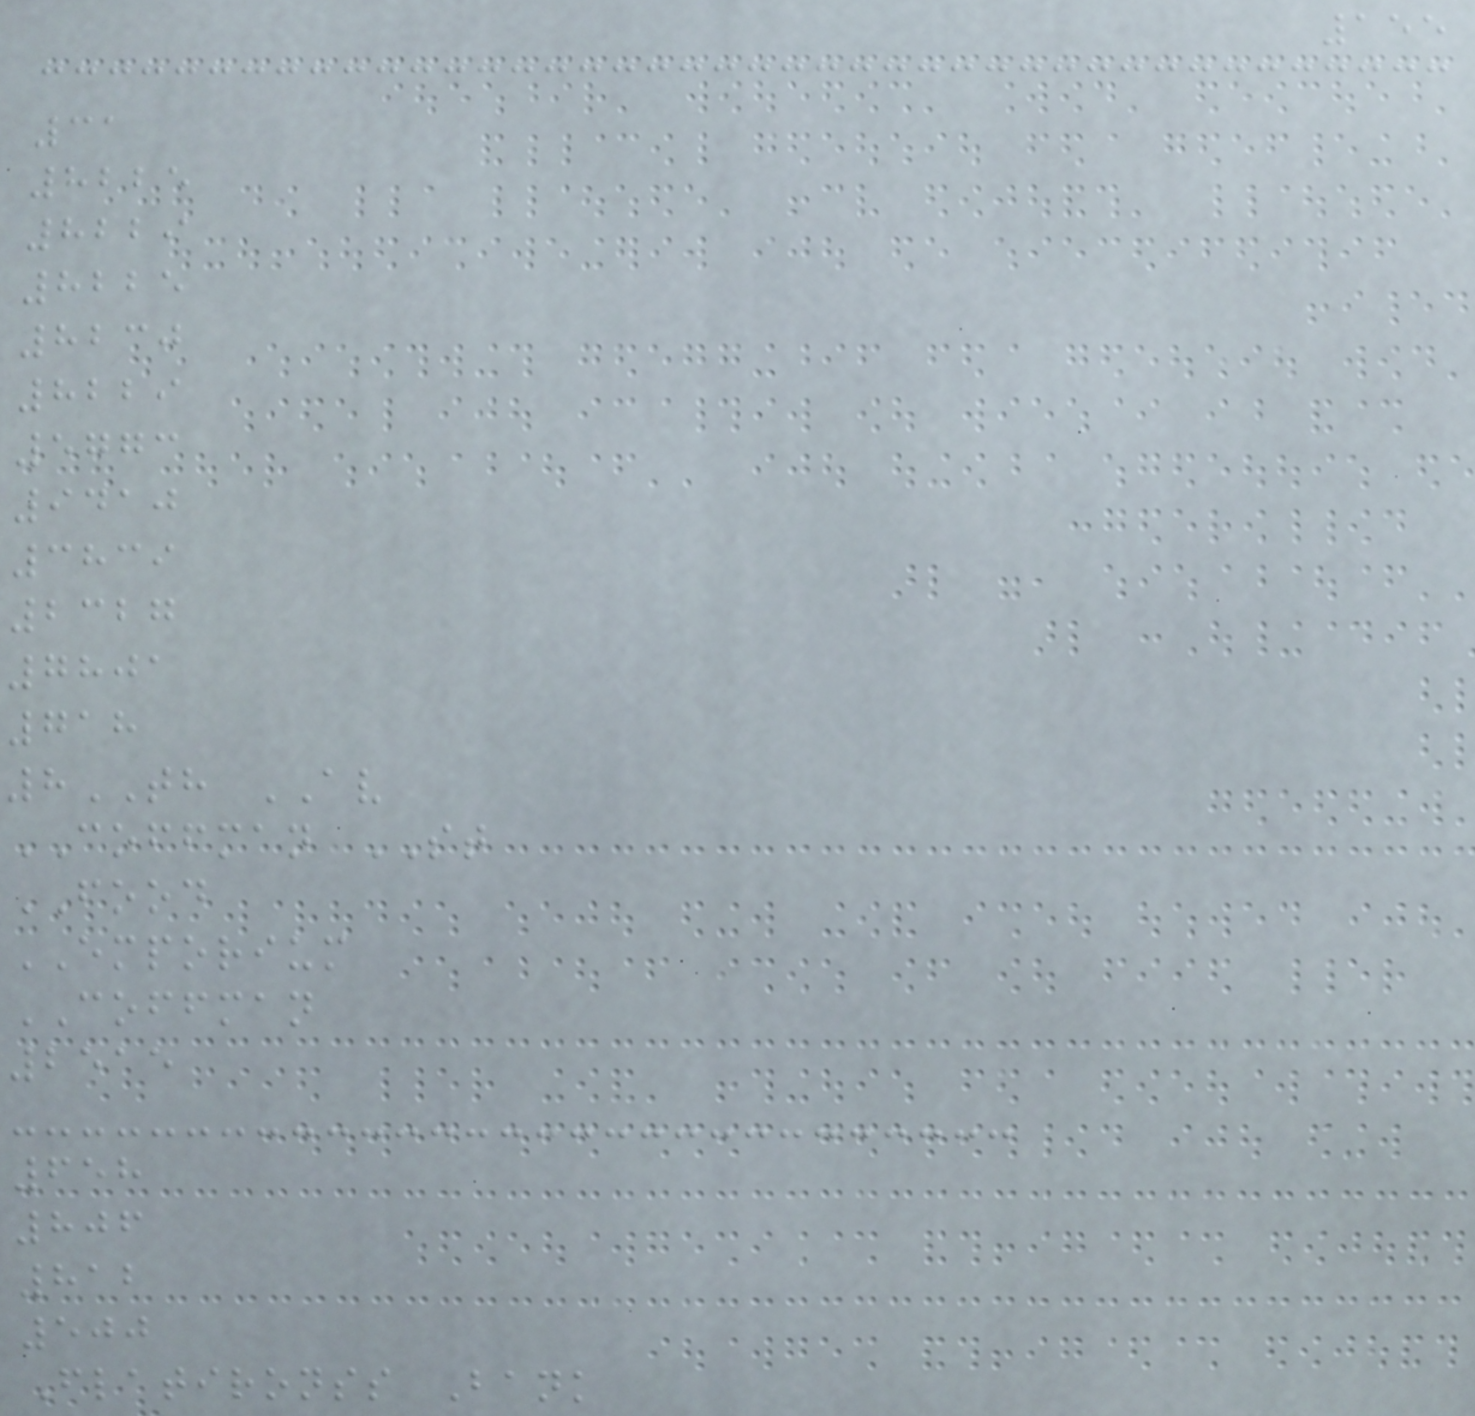155
31
8225
8229
8225
8230
8229
5773
9410
3839
2327
7801
718
8TH AV
COFFMAN ST
FOOD
EMPORIUM
COFFMAN
2515
658
806
812
500
Flatironss Bank
